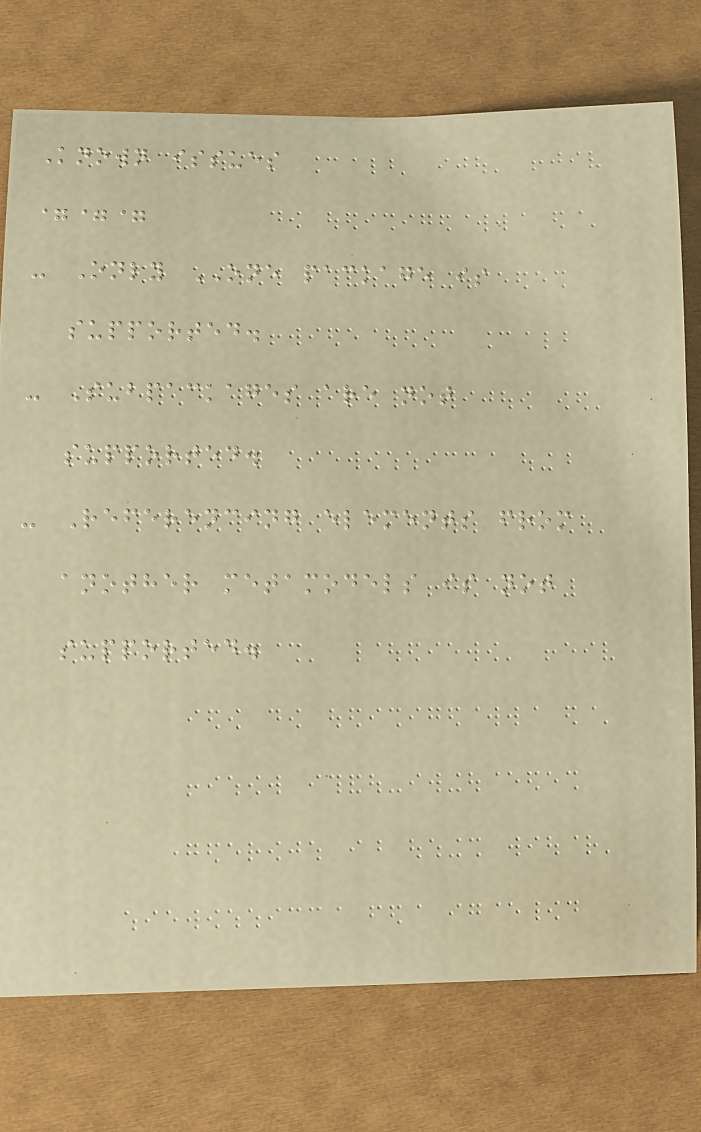Known issues
===
- Only ONE package is
supported.
- Subpackages are not
supported.
- Referencing elements from
another metamodels is not
supported.
